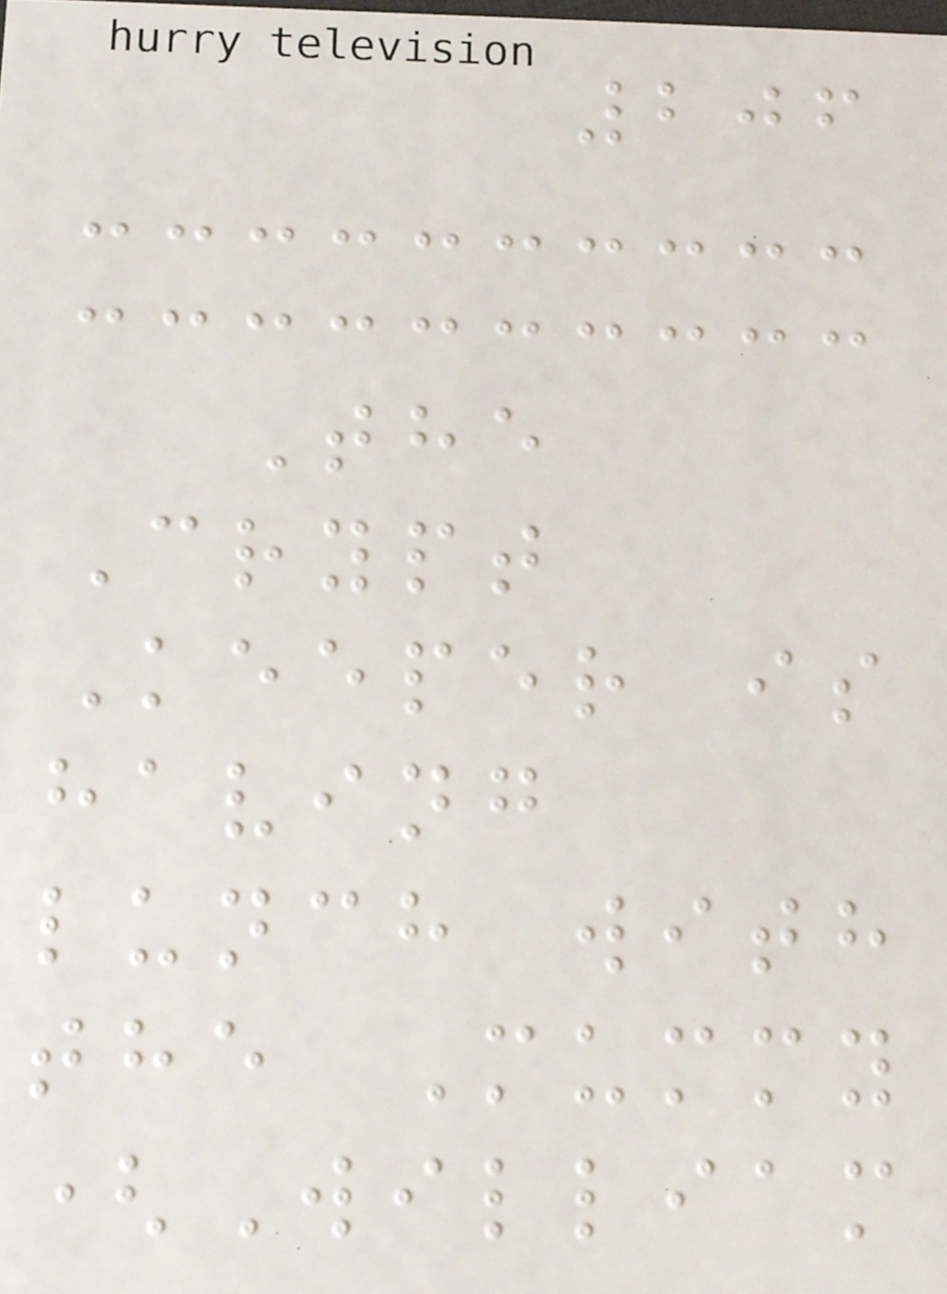206
The
Crypt
Keeper is
having
lunch with
the Mummy
(William
